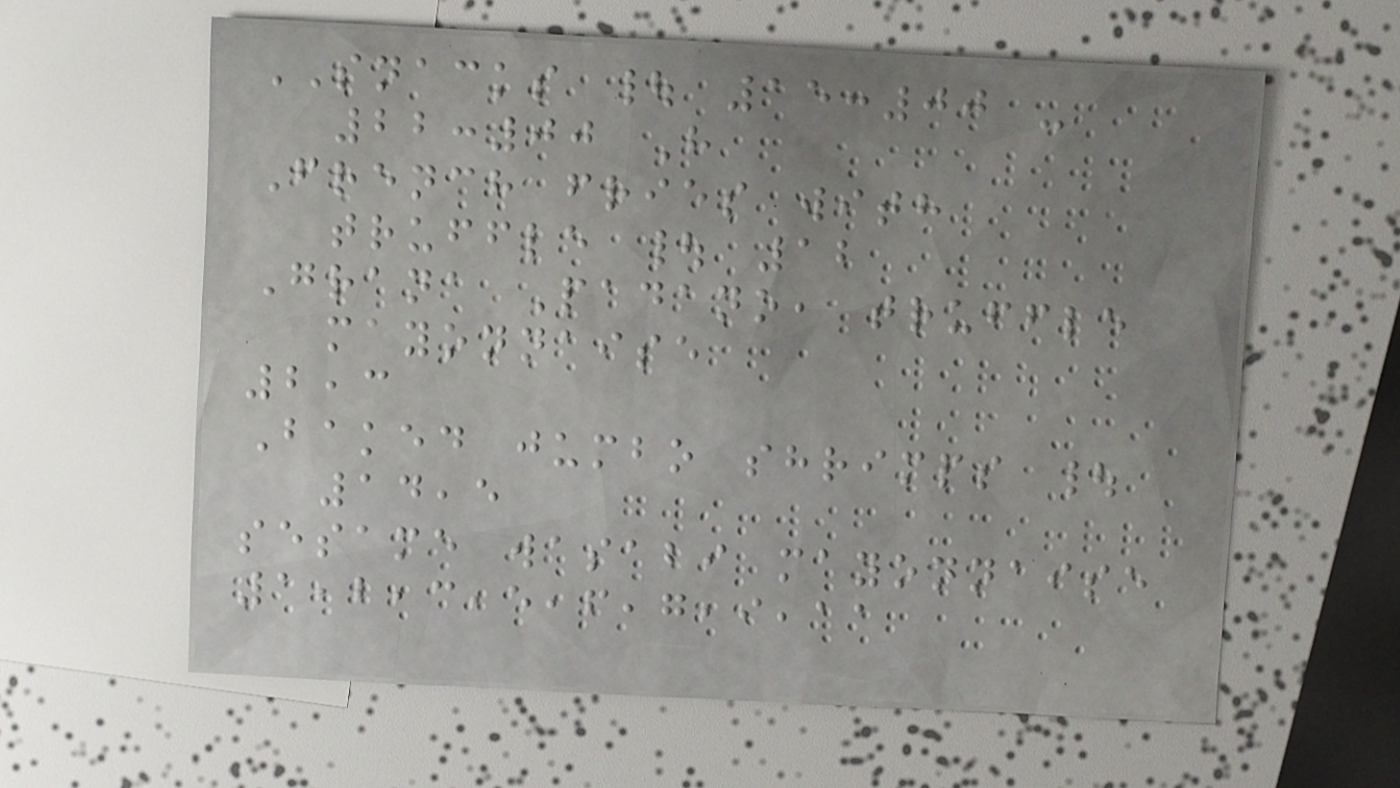SNACKS | 15:00 -
22:00 H
French fries with
truffle | 12
Grana Padano, truffle
mayonnaise
2,3
Baked jumbo shrimps |
14,5
sesame wasabi mayonnaise
1,2,3,5,6,7,9,11
